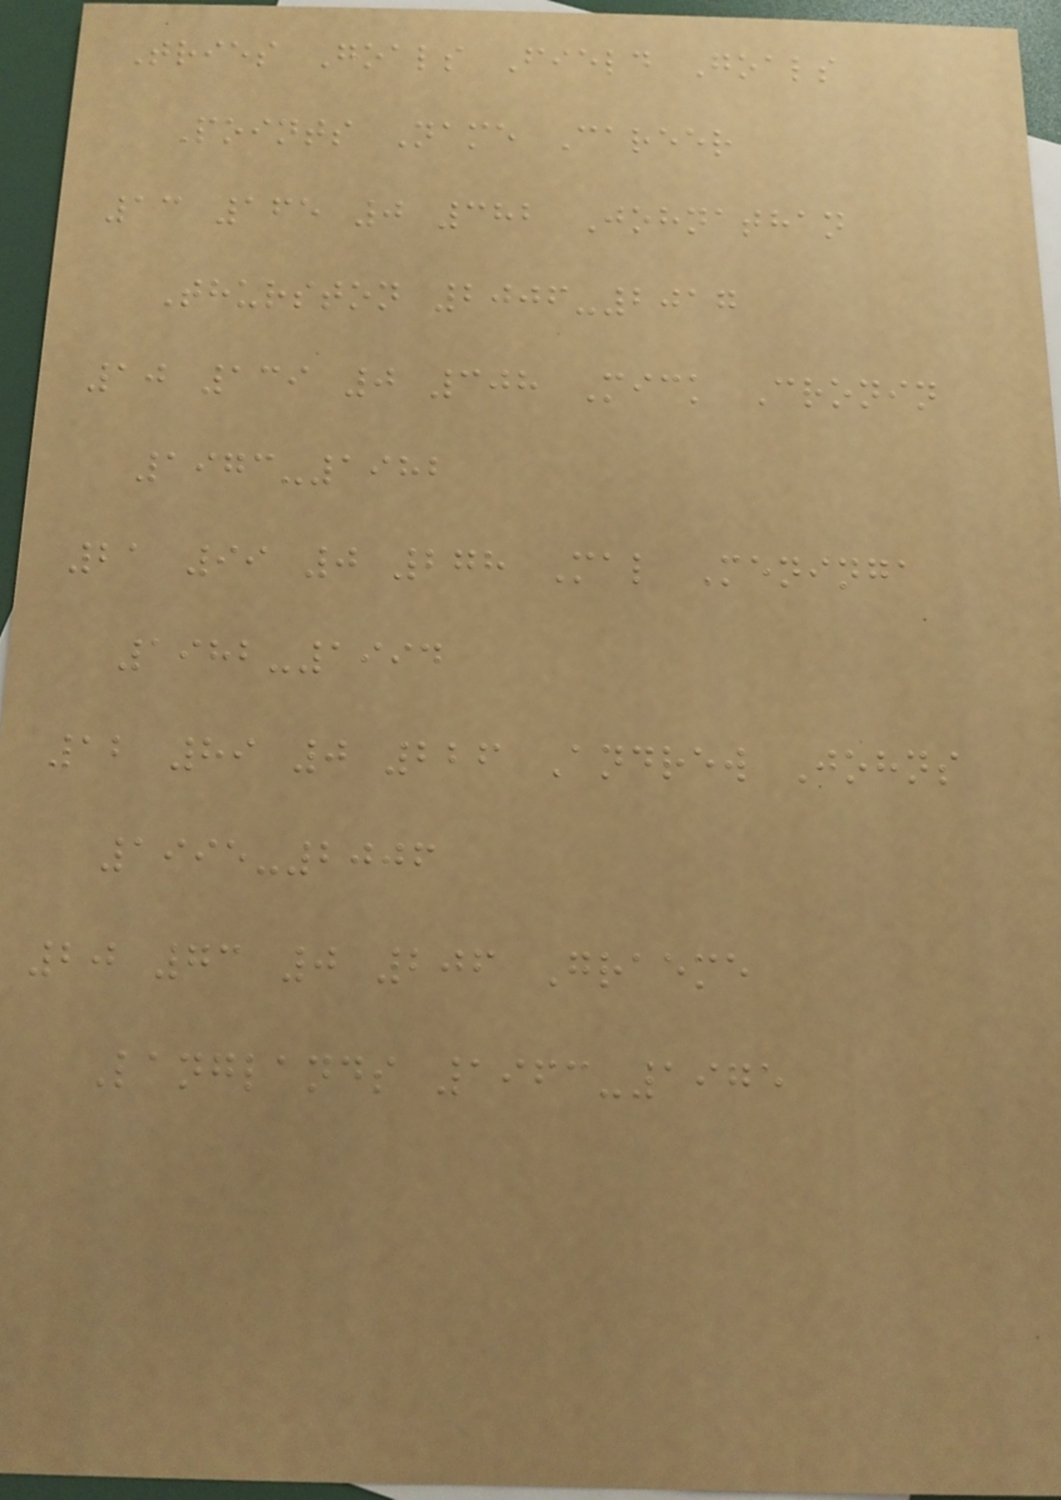Tries Goals Field Goals
Points Name Career
13 165 0 382 Johnathan
Thurston 2006-2017
10 139 0 308 Mick Cronin
1973-1982
21 99 0 278 Mal Meninga
1982-1994
12 89 0 226 Andrew Johns
1995-2006
20 73 0 206 Graeme
Langlands 1963-1975
